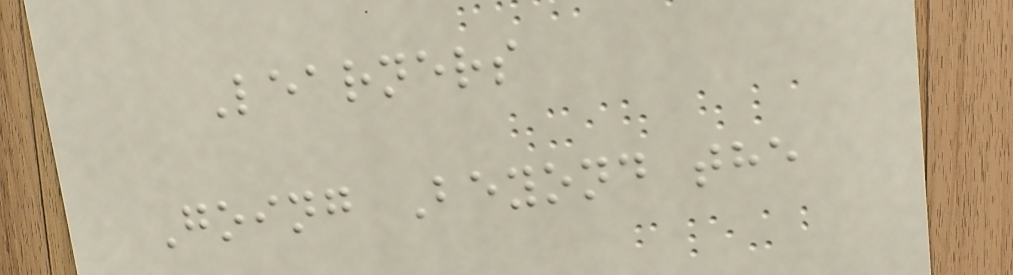Learners
Going Beyond the
